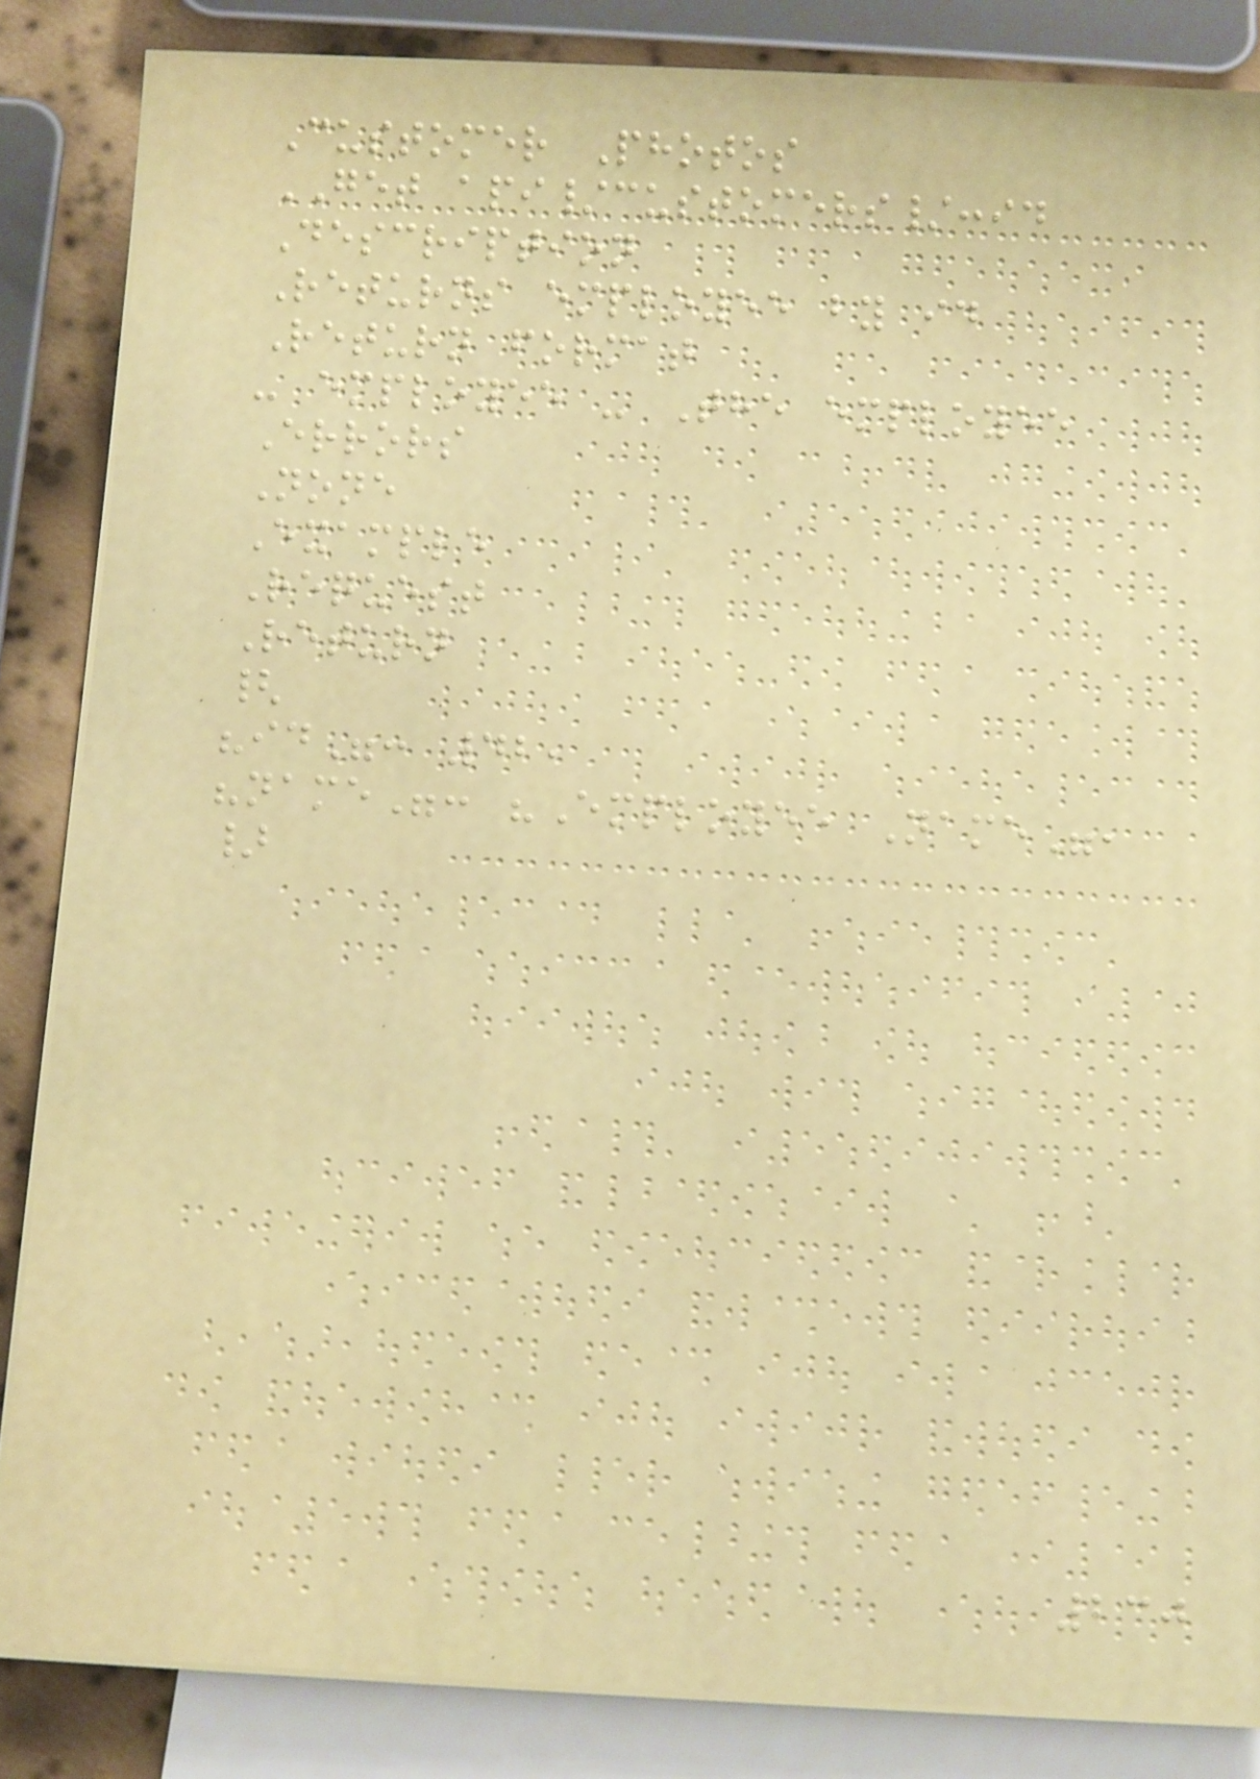Customer Photos
GET api/customers/:id
Description
Returns employee by id
Return format
- employee - The employee
Errors
None
Example
Request
Return
{
"id": 42,
"name": "Employee Name",
}
230
